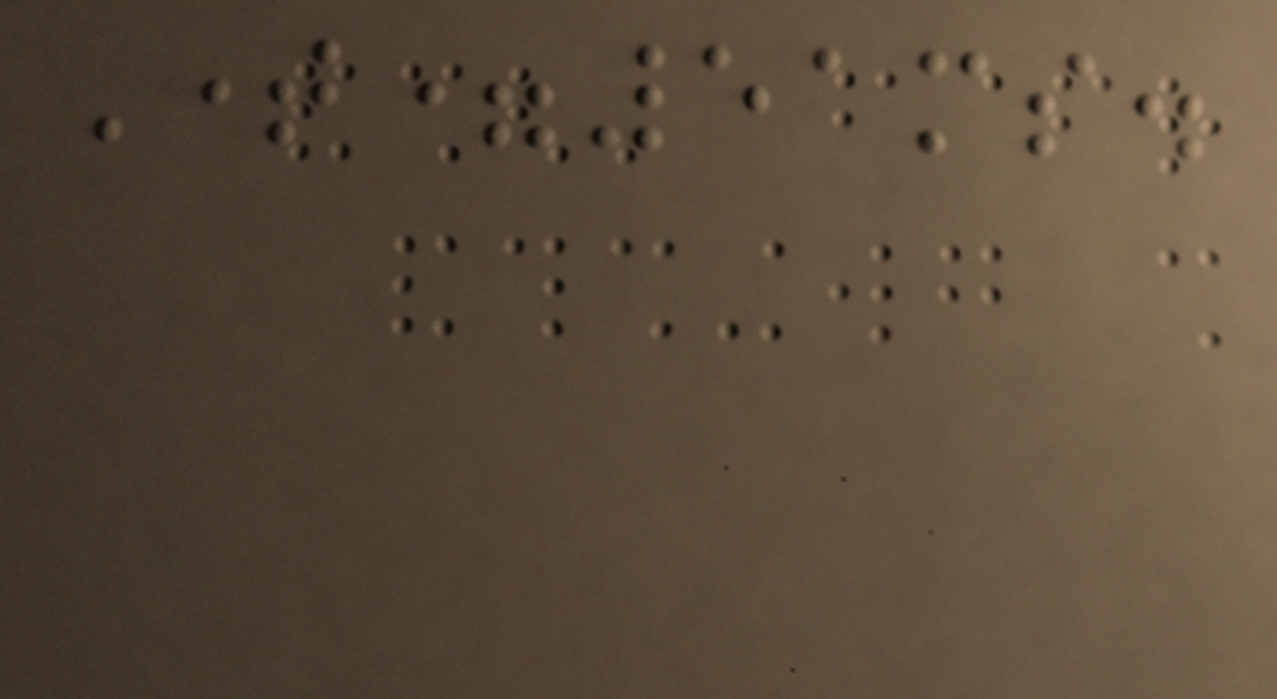Time=51ms.
